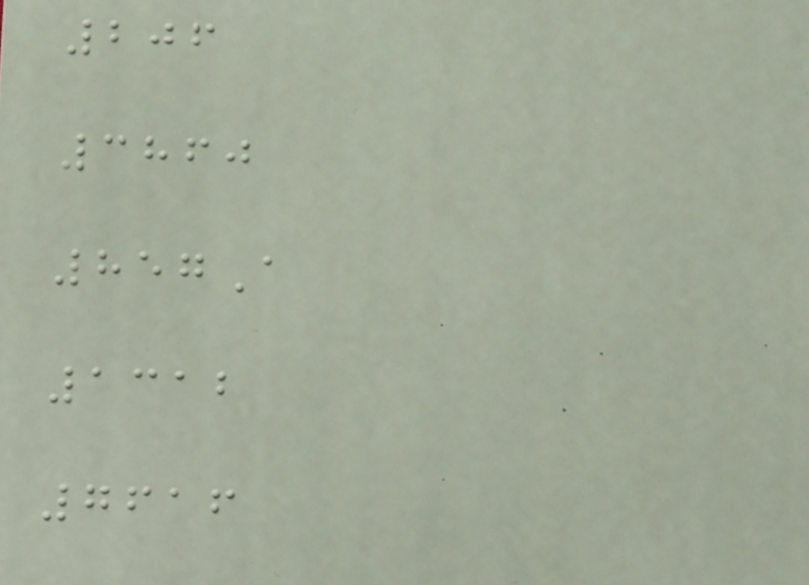206
3860
857A
1312
7616
